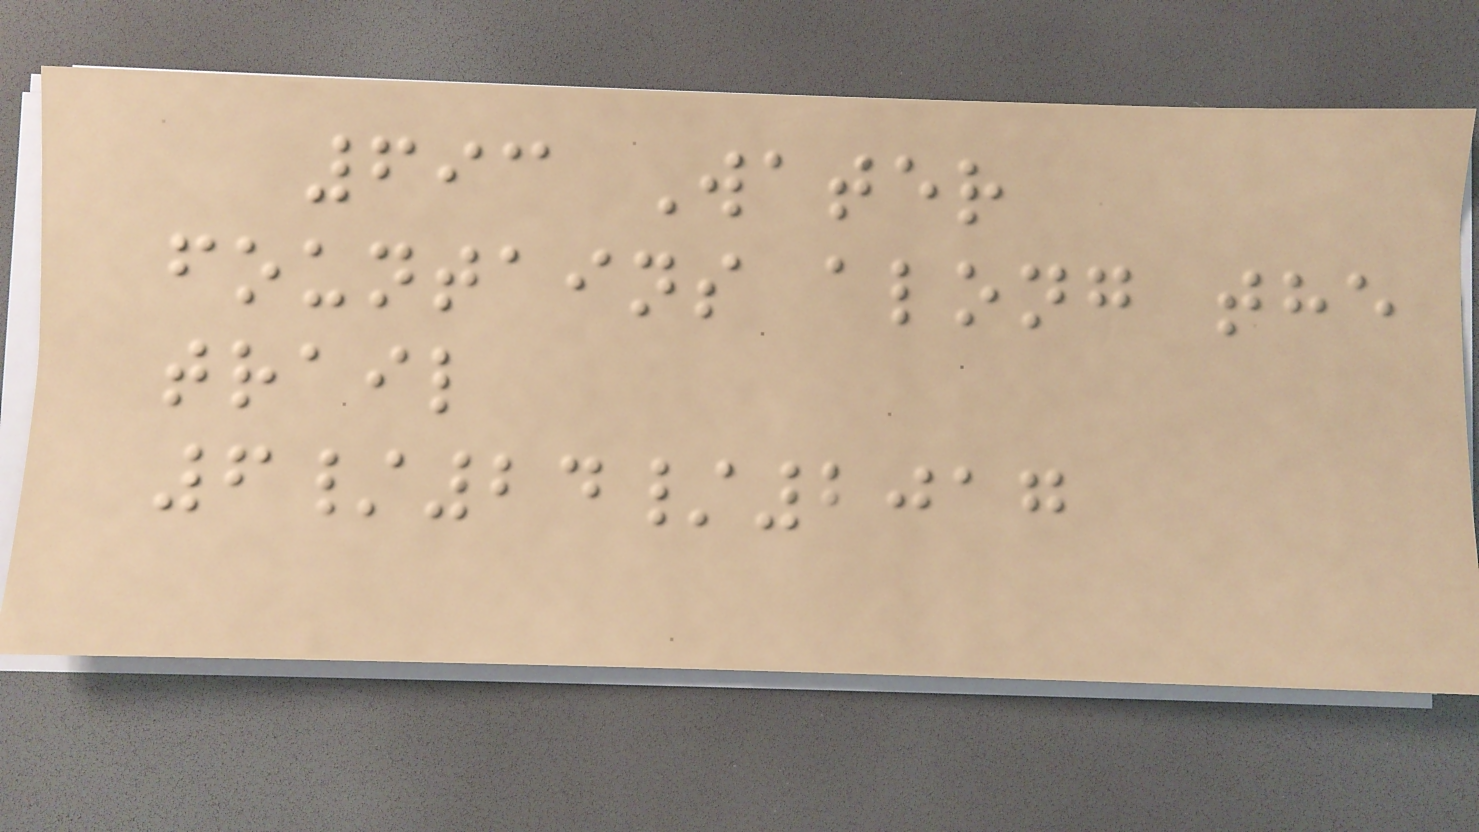693 Water
fountains along the
trail
6/24/2017
